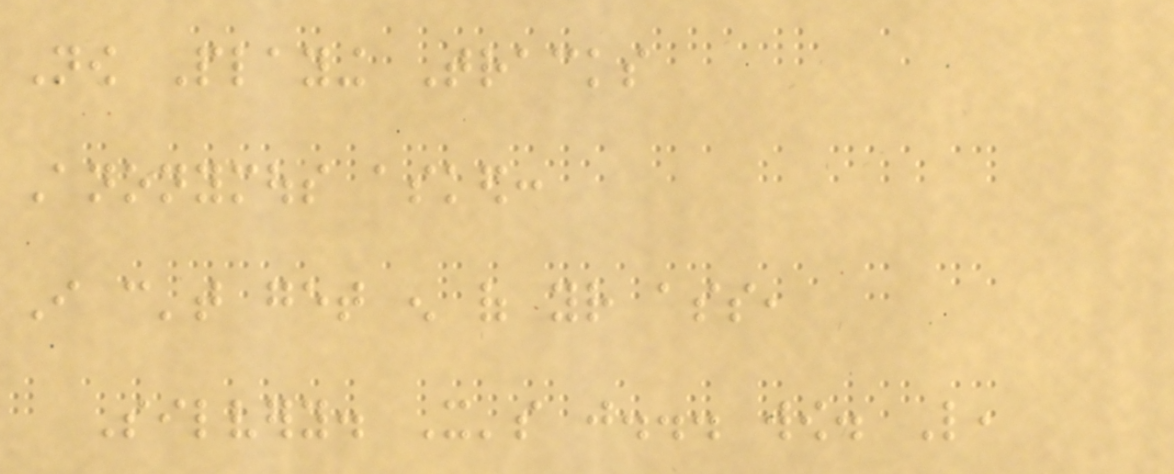Now Playing Tracks
Anonymous asked:
I can't get enough of your ass,
Silvery. It's just... wow. Like,
